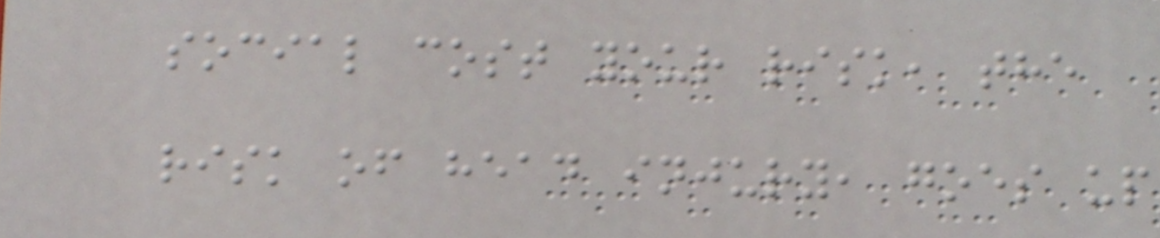social cost your risk, the
risk of head injury, goes up
